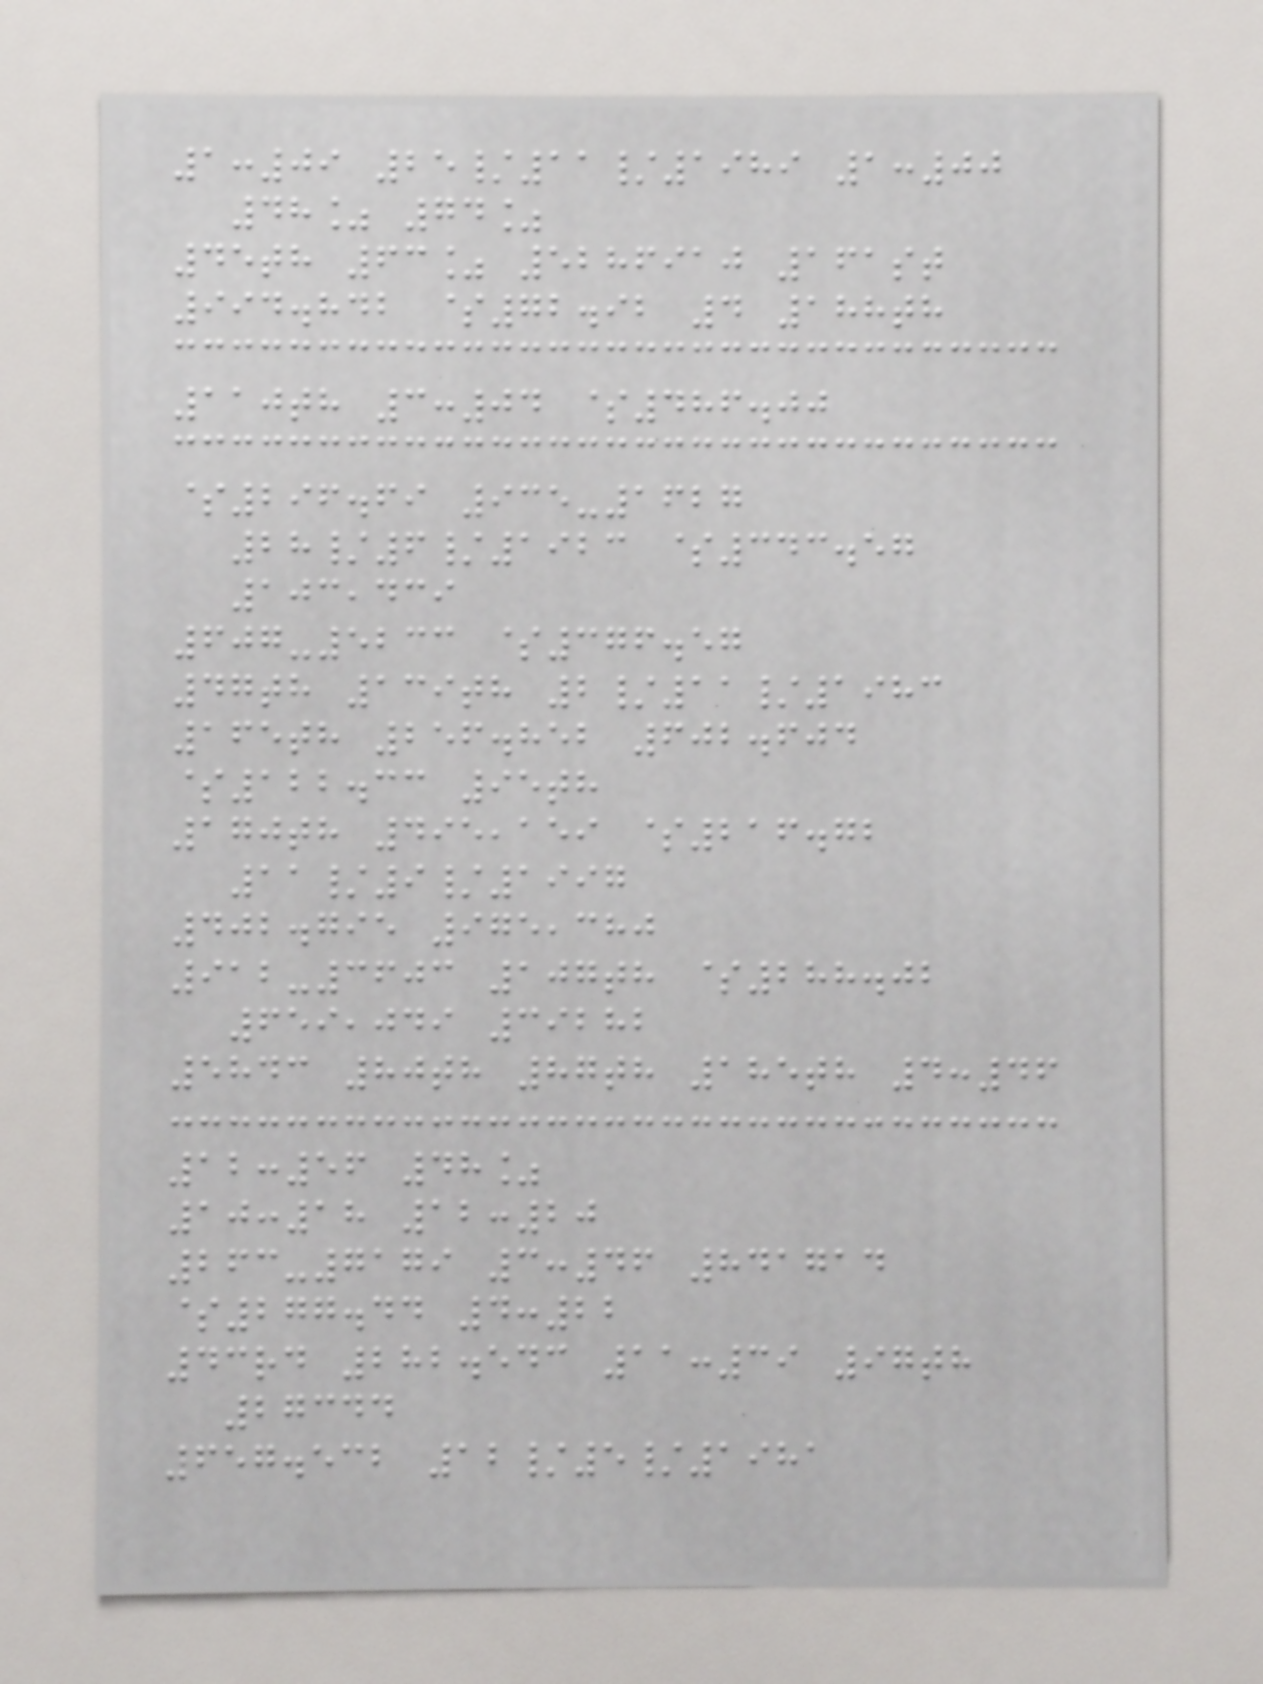1:09 25/11/1989 1:00
48% 74%
45th 63% 5286910 161st
994.842 $72.92 4 188th
110th 3:04 $486.00
$296.69 935-1627
28/6/1923 $343.57
103,439
607-5233 $376.57
47th 139th 2/11/1983
165th 256.852 602.604
$122.33 95th
170th 495,159 $216.72
11/9/1997
402.795 975,380
912-3603 107th $288.02
659,049 39282
5843 80th 87th 185th 4:46
12:56 48%
10:18 12:20
263-7179 3:46 841714
$277.44 4:22
43rd 282.543 11:39 97th
27344
657.532 12/5/1981
